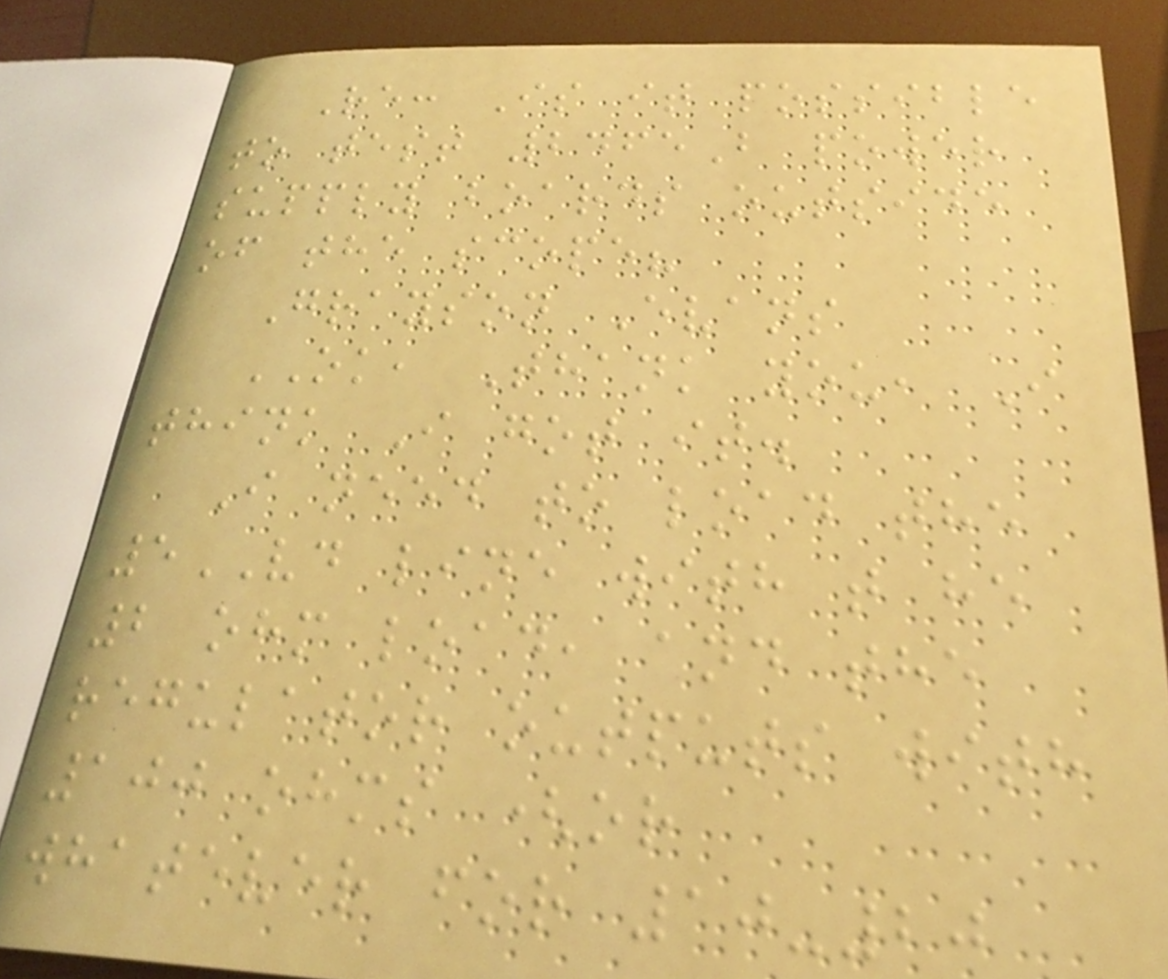Re: Is it possible
to test 2465B power
supply boards outside
of the scope?
Grayson Evans
OK, Thank you, I
think I got it.
I need to load the
5VD line with t he
2 ohm load, and the
regulator outputs with
100 ohms (or
whatever for 10-20
